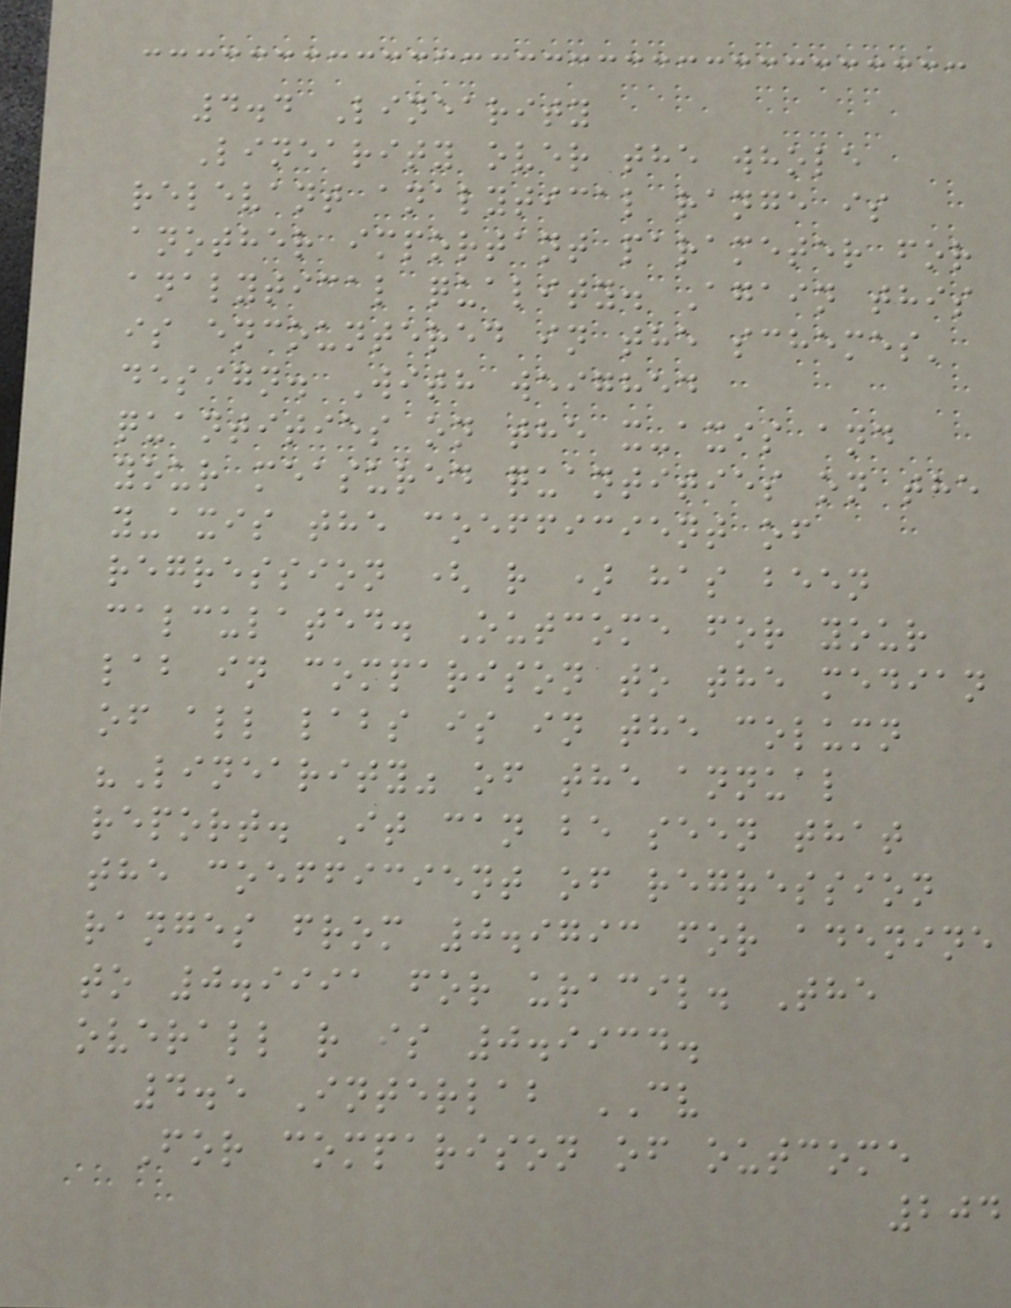4.4 Linearity
Linearity over the whole
relevant analytical range is
another important parameter for
analytical quality. Again this
is encountered in the schemes'
design. With weighed
quantities on the x-axis and
your measured quantities on the
y-axis the coefficient of
regression ( r ) has been
calculated. Outcome for your
lab in comparison to the median
of all labs is in the column
"Linearity" of the annual
report. It can be seen that
the coefficient of regression
ranges from 0.9793 for adenine
to 0.9991 for uracil. The
overall r is 0.9934.
4.5 Interlab CV
For comparison of outcome
204
